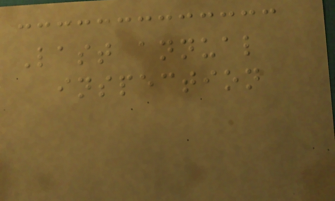Last annual
inspection
